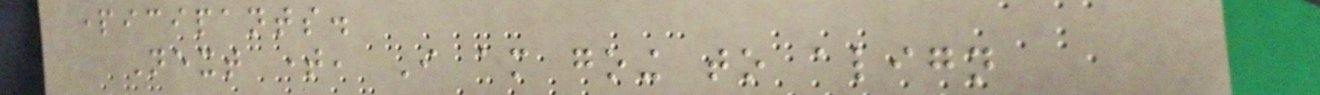participants.
Next time, I am going to align
